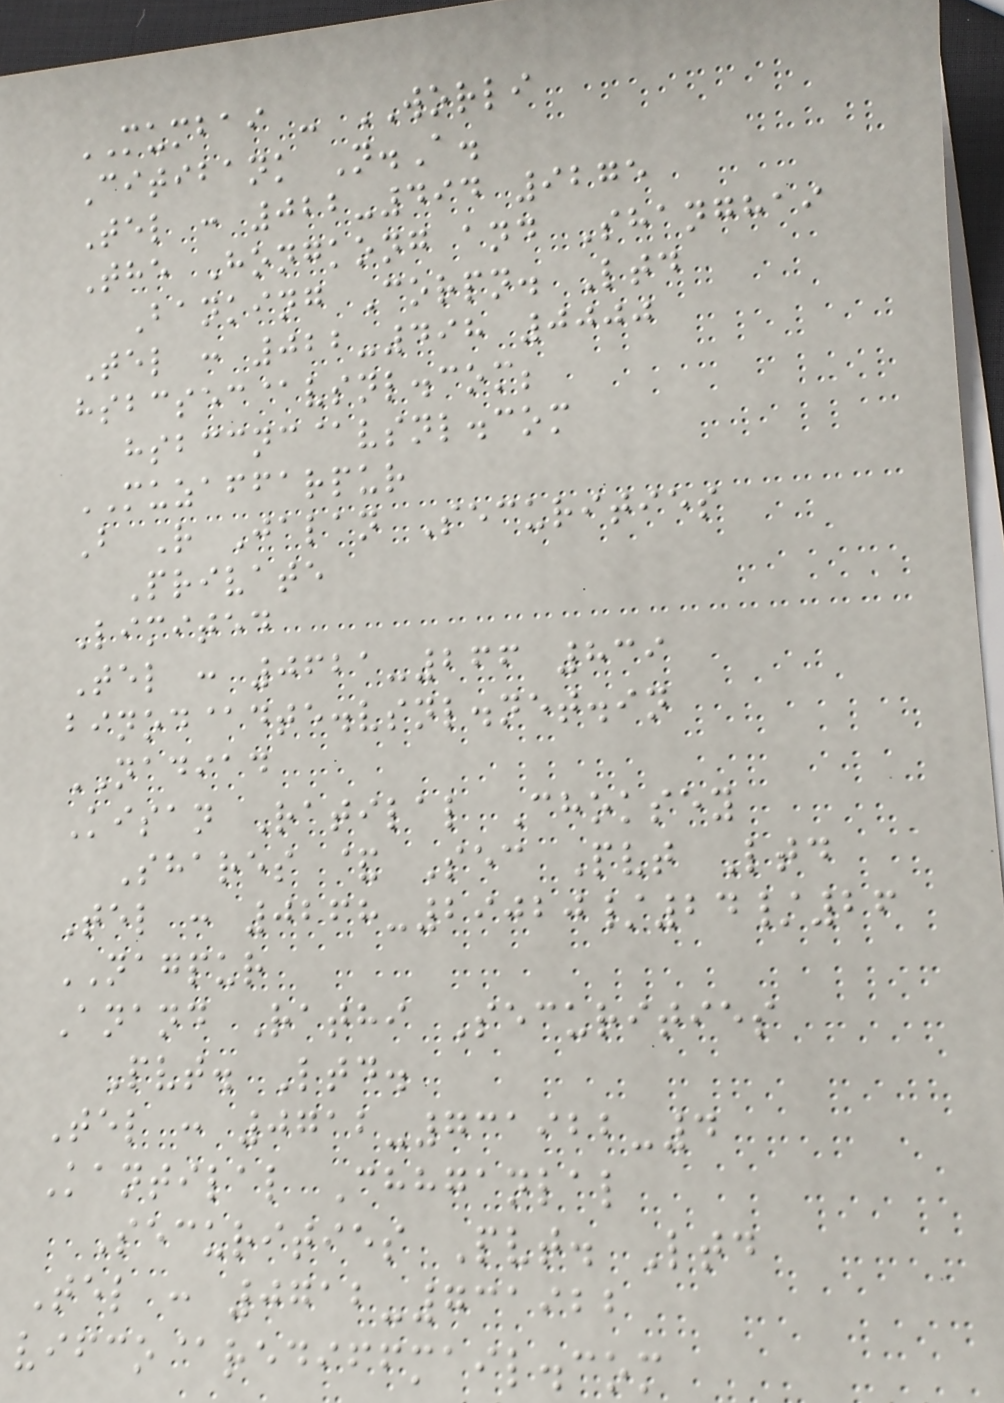MUMBAI - WORLI
Citibank N.A.
Tel : 022-494 9275
The Hongkong and Shanghai
Banking Corpn. Ltd
Tel : 022-498 0000
hsbcsec@vsnl.com;
hsbccnc@vsnl.com
MUZAFFARPUR
B R Jalan Securities
Private
Limited
Tel : 0621-266 839
binod@dte.vsnl.net.in
NADIAD
Kisan Ratilal Choksey
Shares & Sec Pvt Ltd
Tel : 0268-29020/24/26
NAGPUR
Anand Rathi Securities
Pvt. Ltd.
Tel : 0712-731922-4
Kantilal Chhganlal
Securities Pvt. Ltd
Tel : 0712-731922
vifco@rediffmail.com
